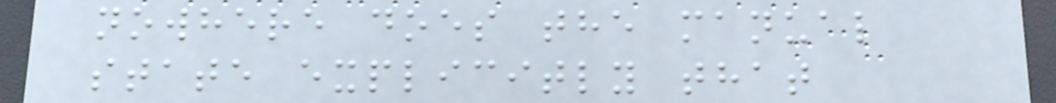nowhere does the manual
state explicitly that
